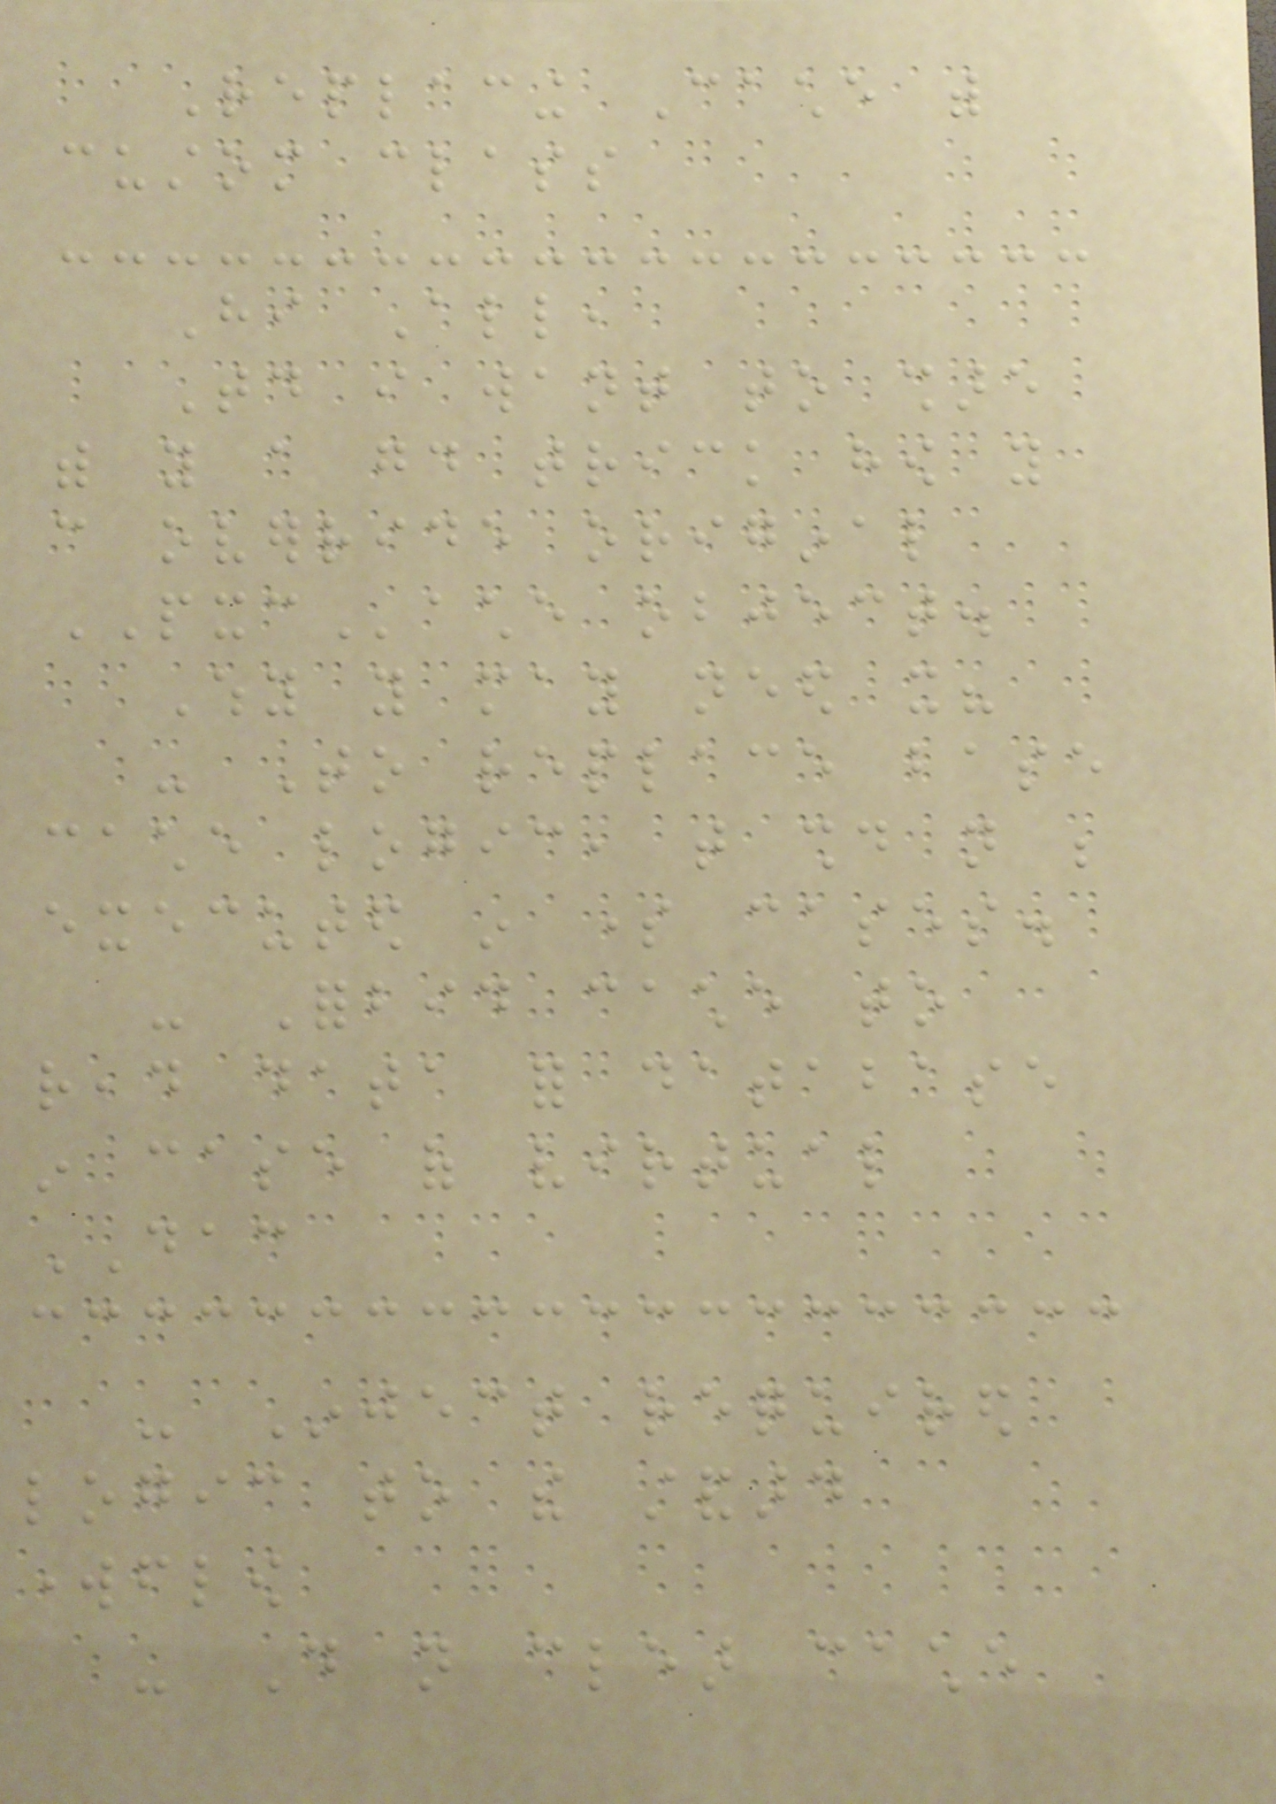Replacing Cache with
custom class
Hi All,
Today i want to share
with you a good trick how you
can override original
PXCache object.
Why you may need it?
- To replace base
cache logic, that should not be
executed in some cases.
- Forbid cache to
read data for database
in case of virtual
DAC
- Inject required
logic to the standard
workflow
- Do not clear cache
